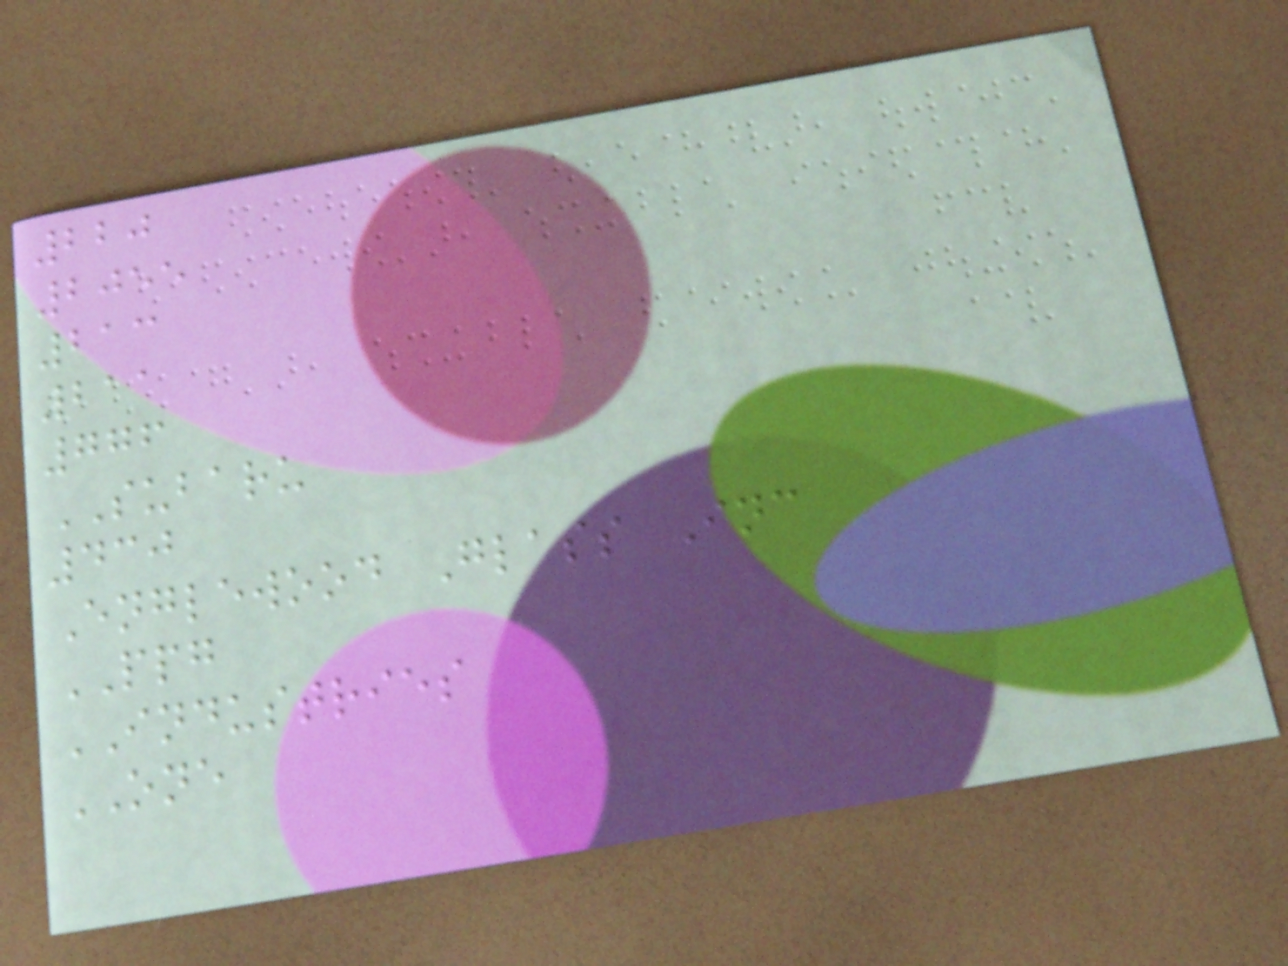220
2055
213
211
776
SUBARU
430
Englewood Glass Inc
PPG
INDUSTRIES
ONE
